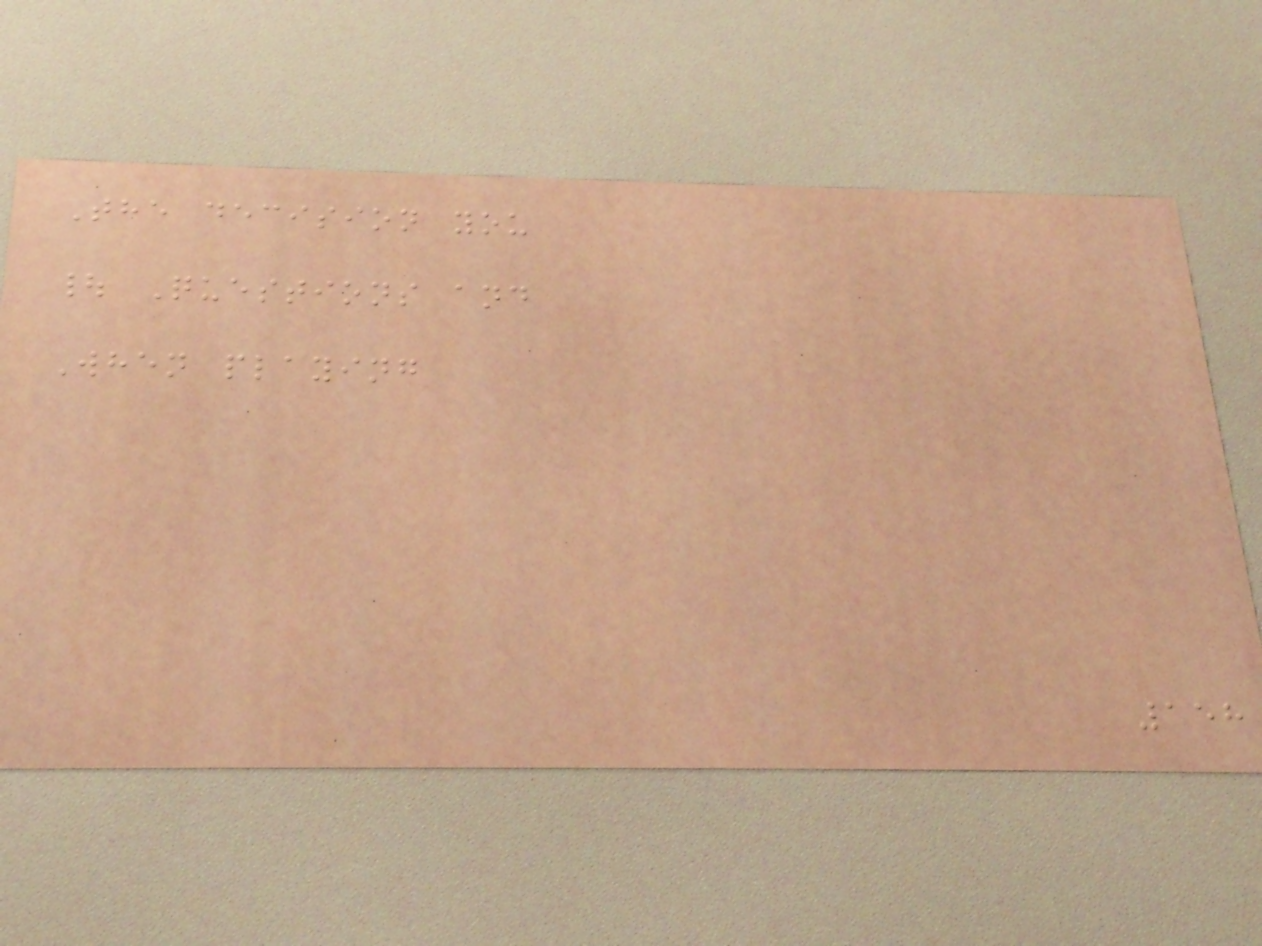The decision you
| Questions and
When playing
158
